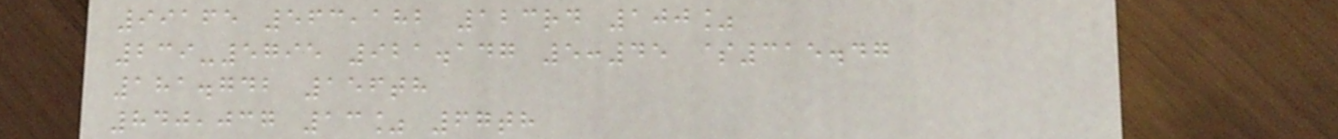99165 563,182 123rd 100%
239-5795 921.147 5:45 $315.47
181.742 156th
840,037 13% 67th
